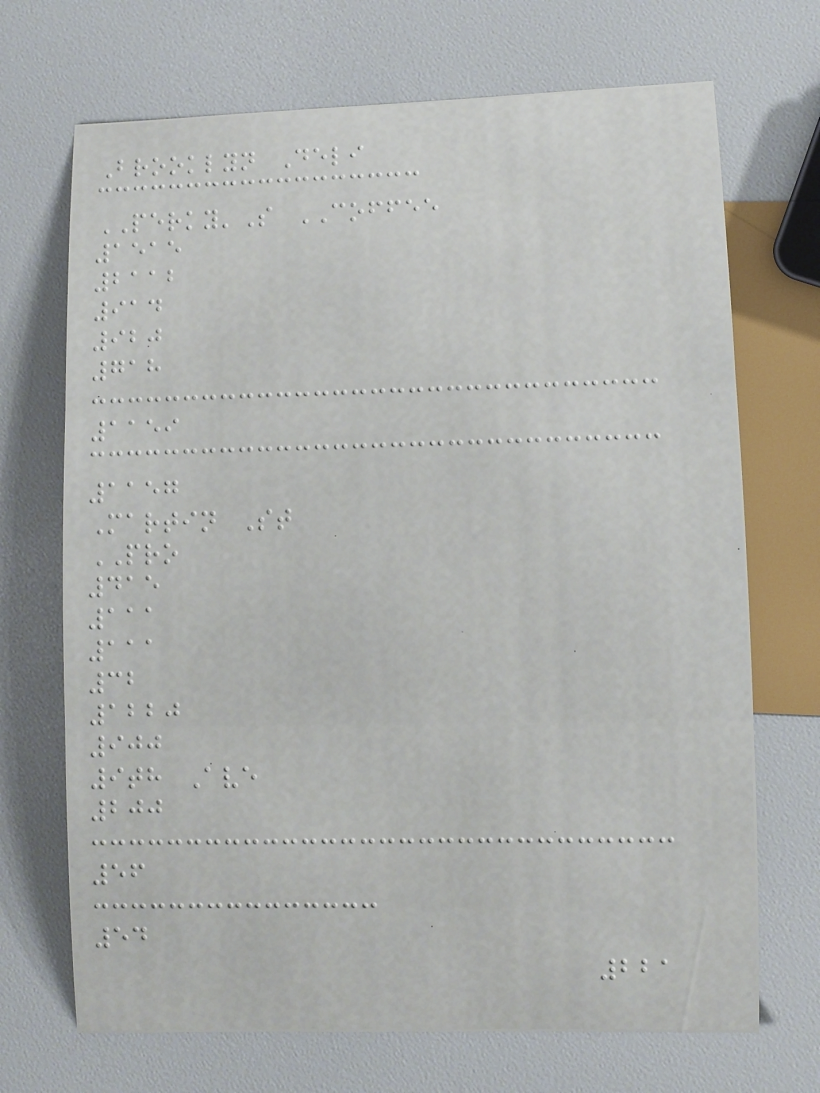Brooklyn Deli
PERKY'S COFFEE
1515
2112
914
920
718
1159
1157
Martin St
PRO
415
111
111
32
1220
900
9th Ave
200
56
54
221
